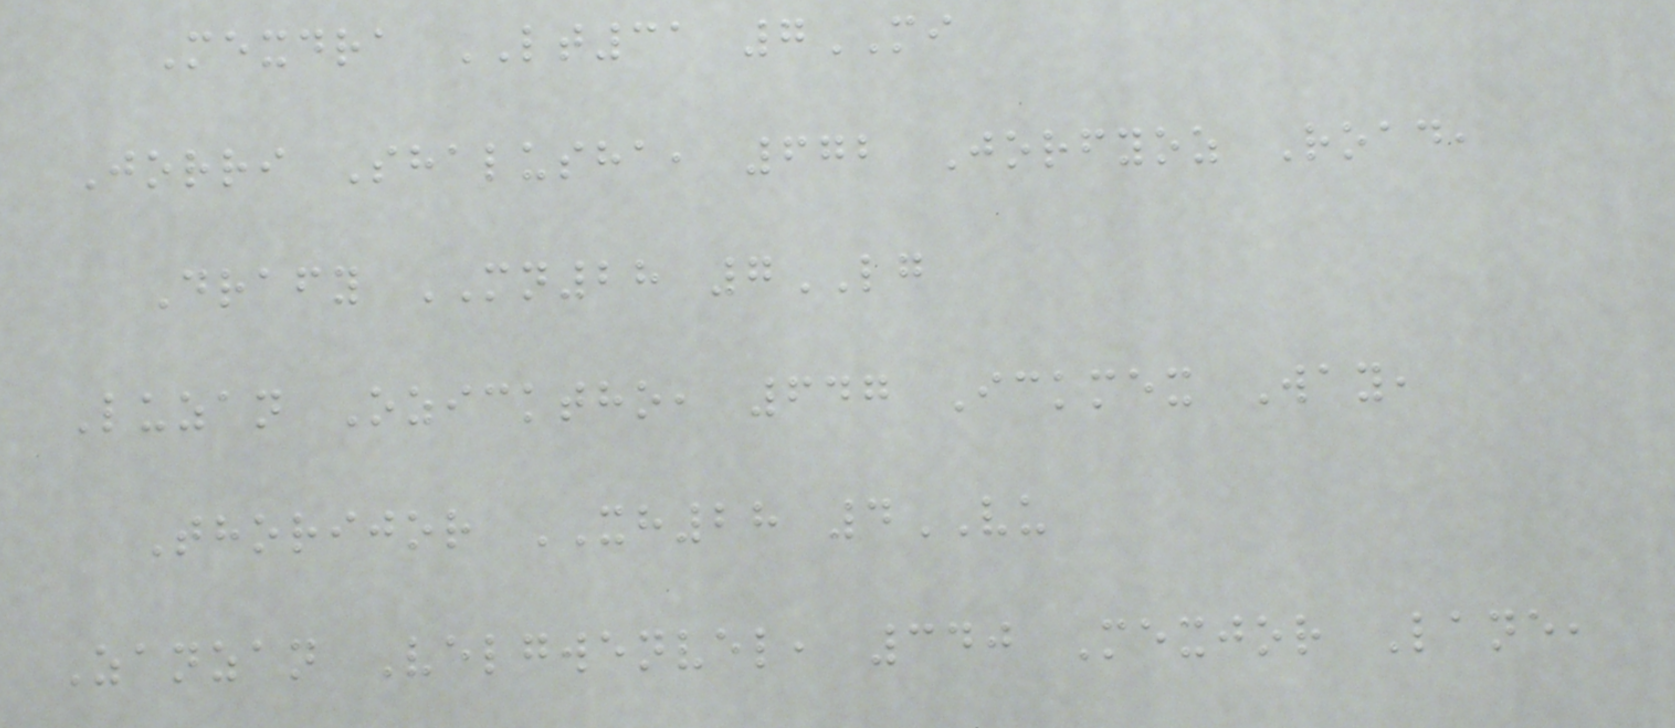Mexdra LT31 7MI
Jorri Shalusha, 672 Jorfyoz Road,
Drafy MN28 7LG
Luzan Ozicktho, 647 Ickmex Way,
Thorijor XH28 4VU
Zanzan Velgwenvel, 340 Mexjor Lane,
